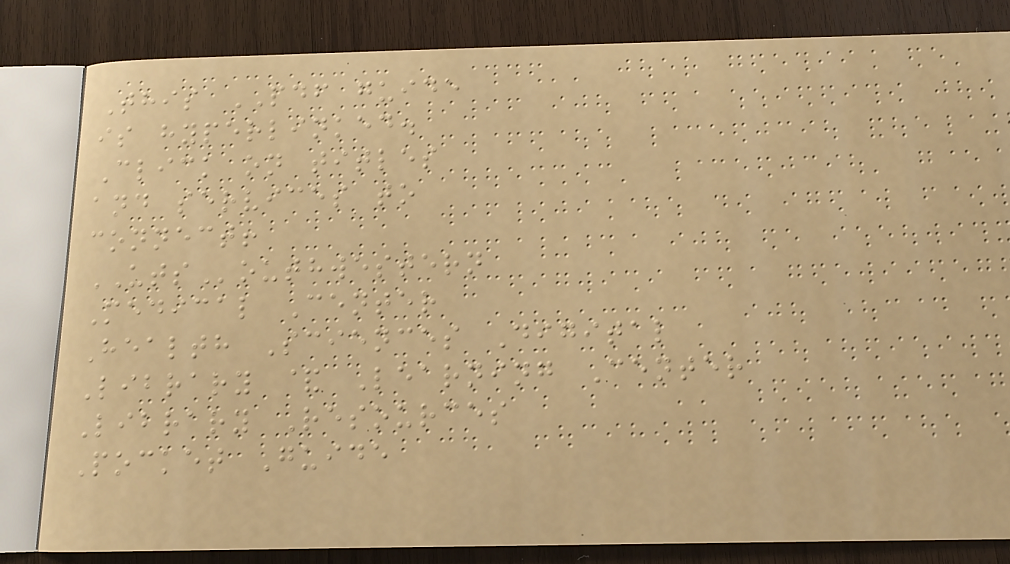This PDF guide
is hyperlinked.
Click on titles
and services to
connect!
UTSouthwestern
Medical Center
Health Sciences Digital
Library & Learning Center
Library Resources
Pocket Guide
